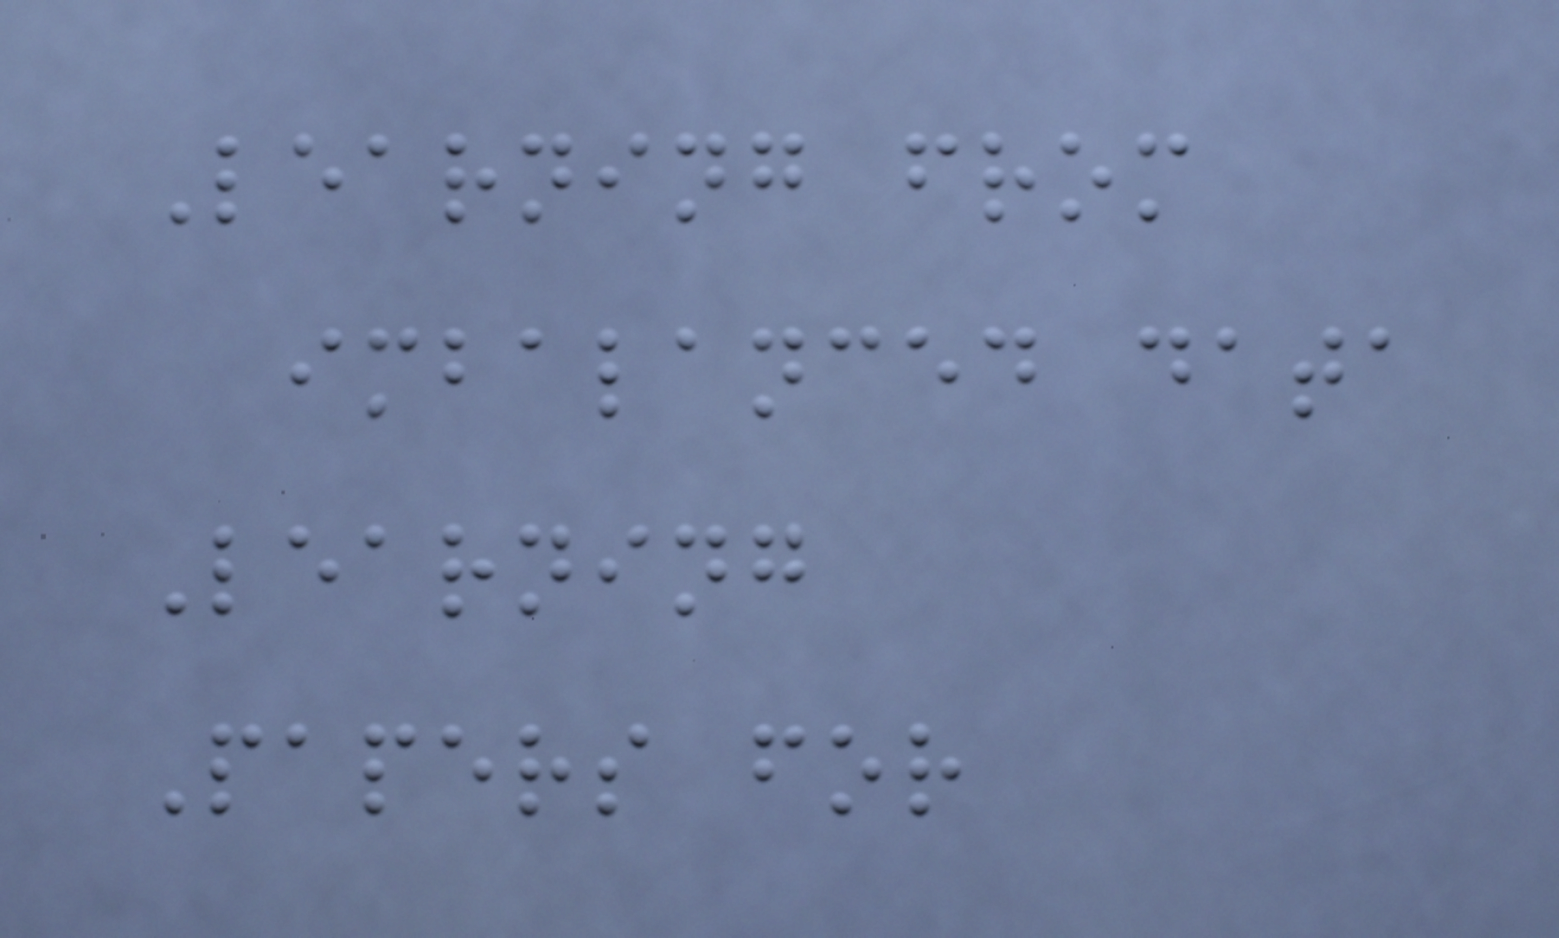Learning from
imbalanced data
Learning
Papers for
